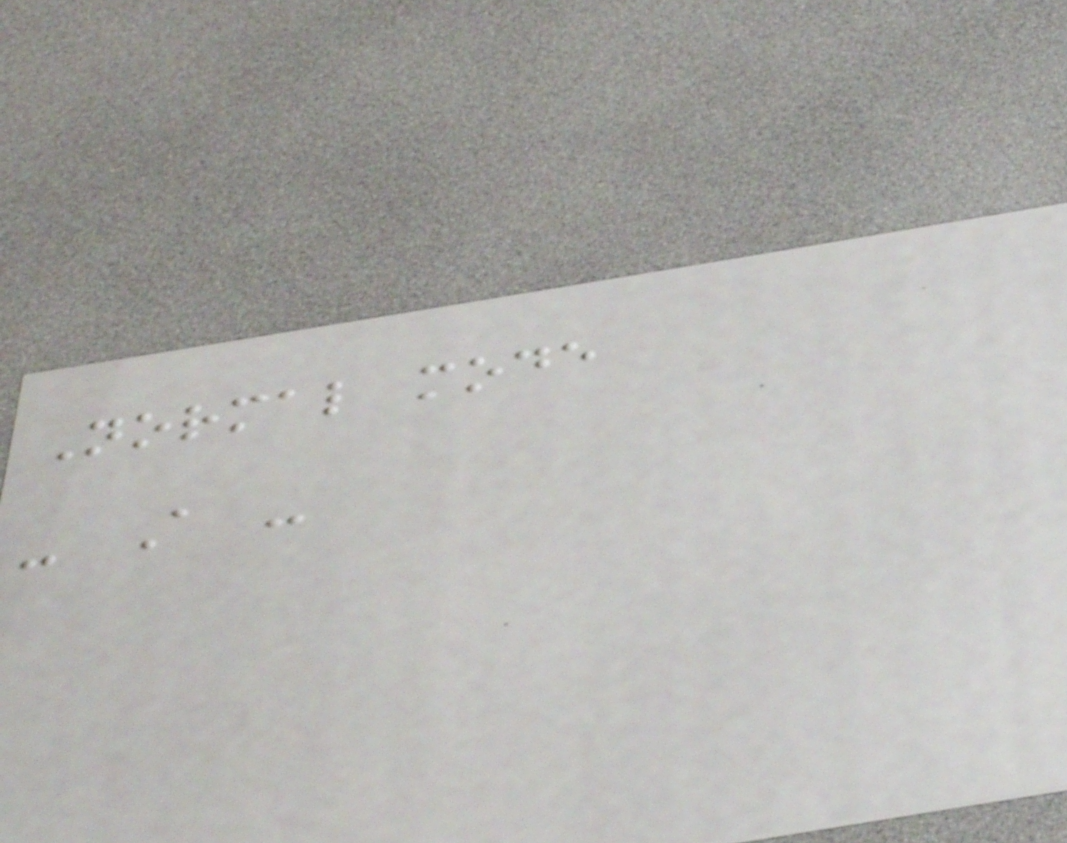Normal mode
- A -
